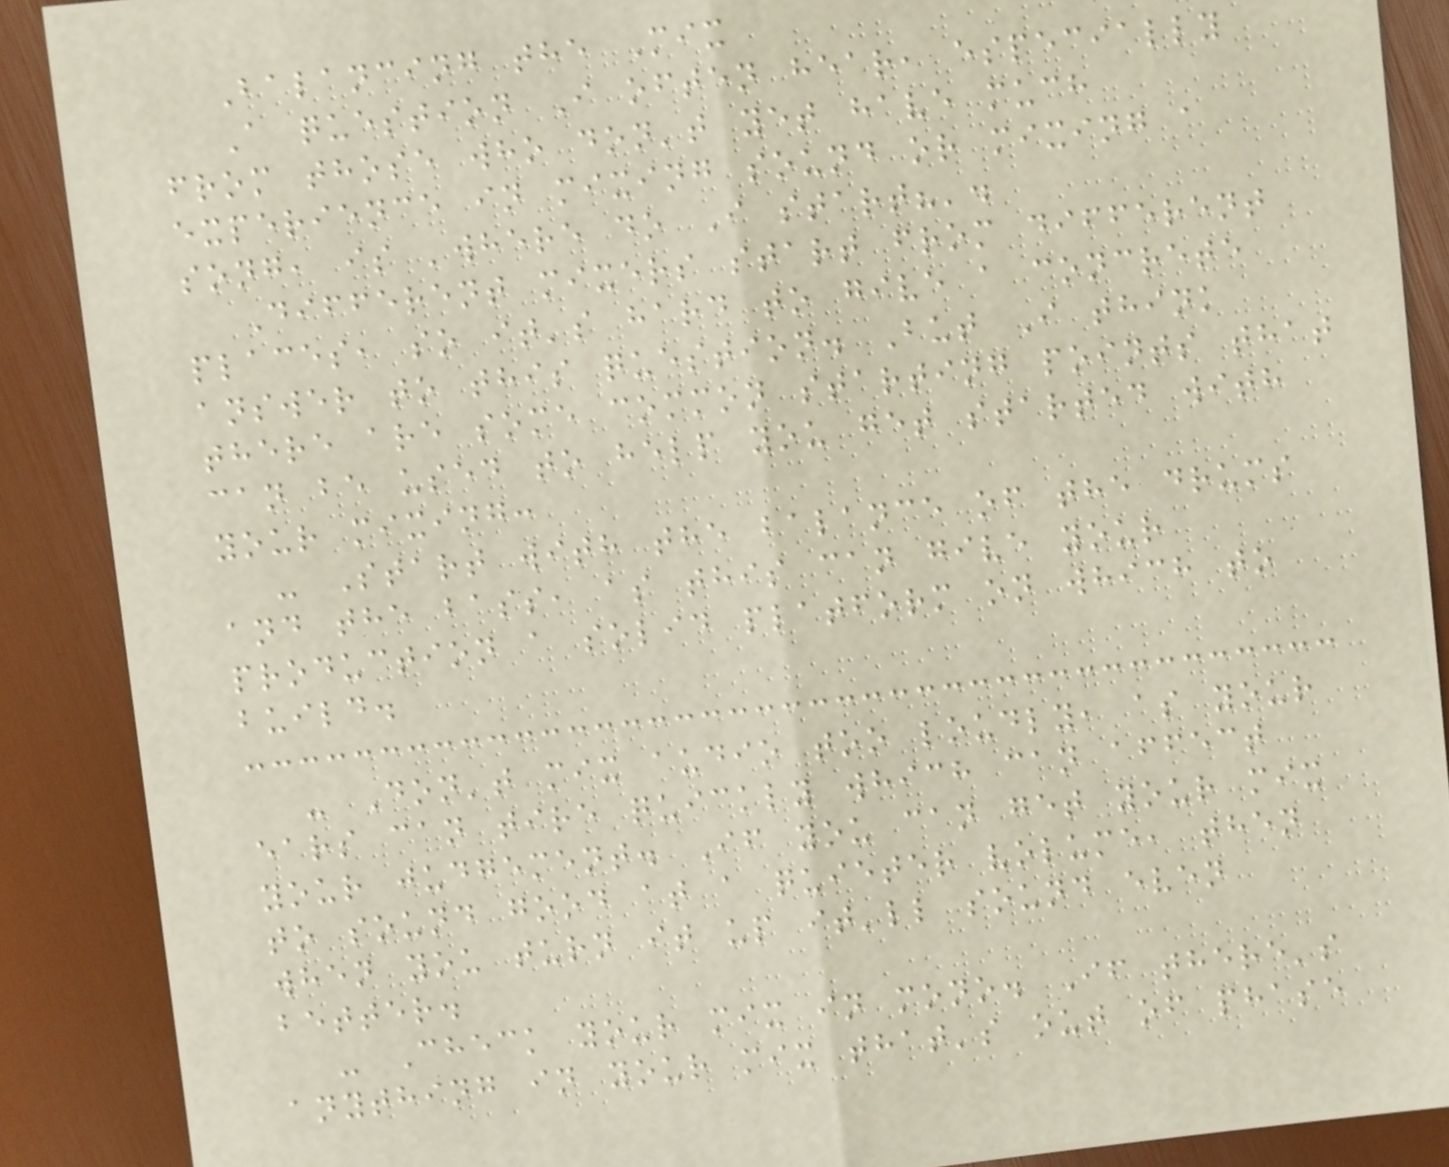Balancing the Mix
A question I often hear, especially
from those who don't yet have much
experience in mixing sound or mixing a
song, is 'where do I start?'.
Different mixers start from different
places, so it's hard to give a concrete
answer to this question. But I think
there are some common starting points that
can be used to help you get started with
your mixing:
- Start with the balance of the drums
and the bass, as this can give your
production a solid platform on which to
build.
- Don't mix audio too loudly, as your
ears can tire quickly which can affect
your judgement. If you can get your mix
to sound good at a quieter volume, then
when you turn it up it'll sound even
better.
- Check your mix in mono. If there's
anything in your mix that's out of phase
